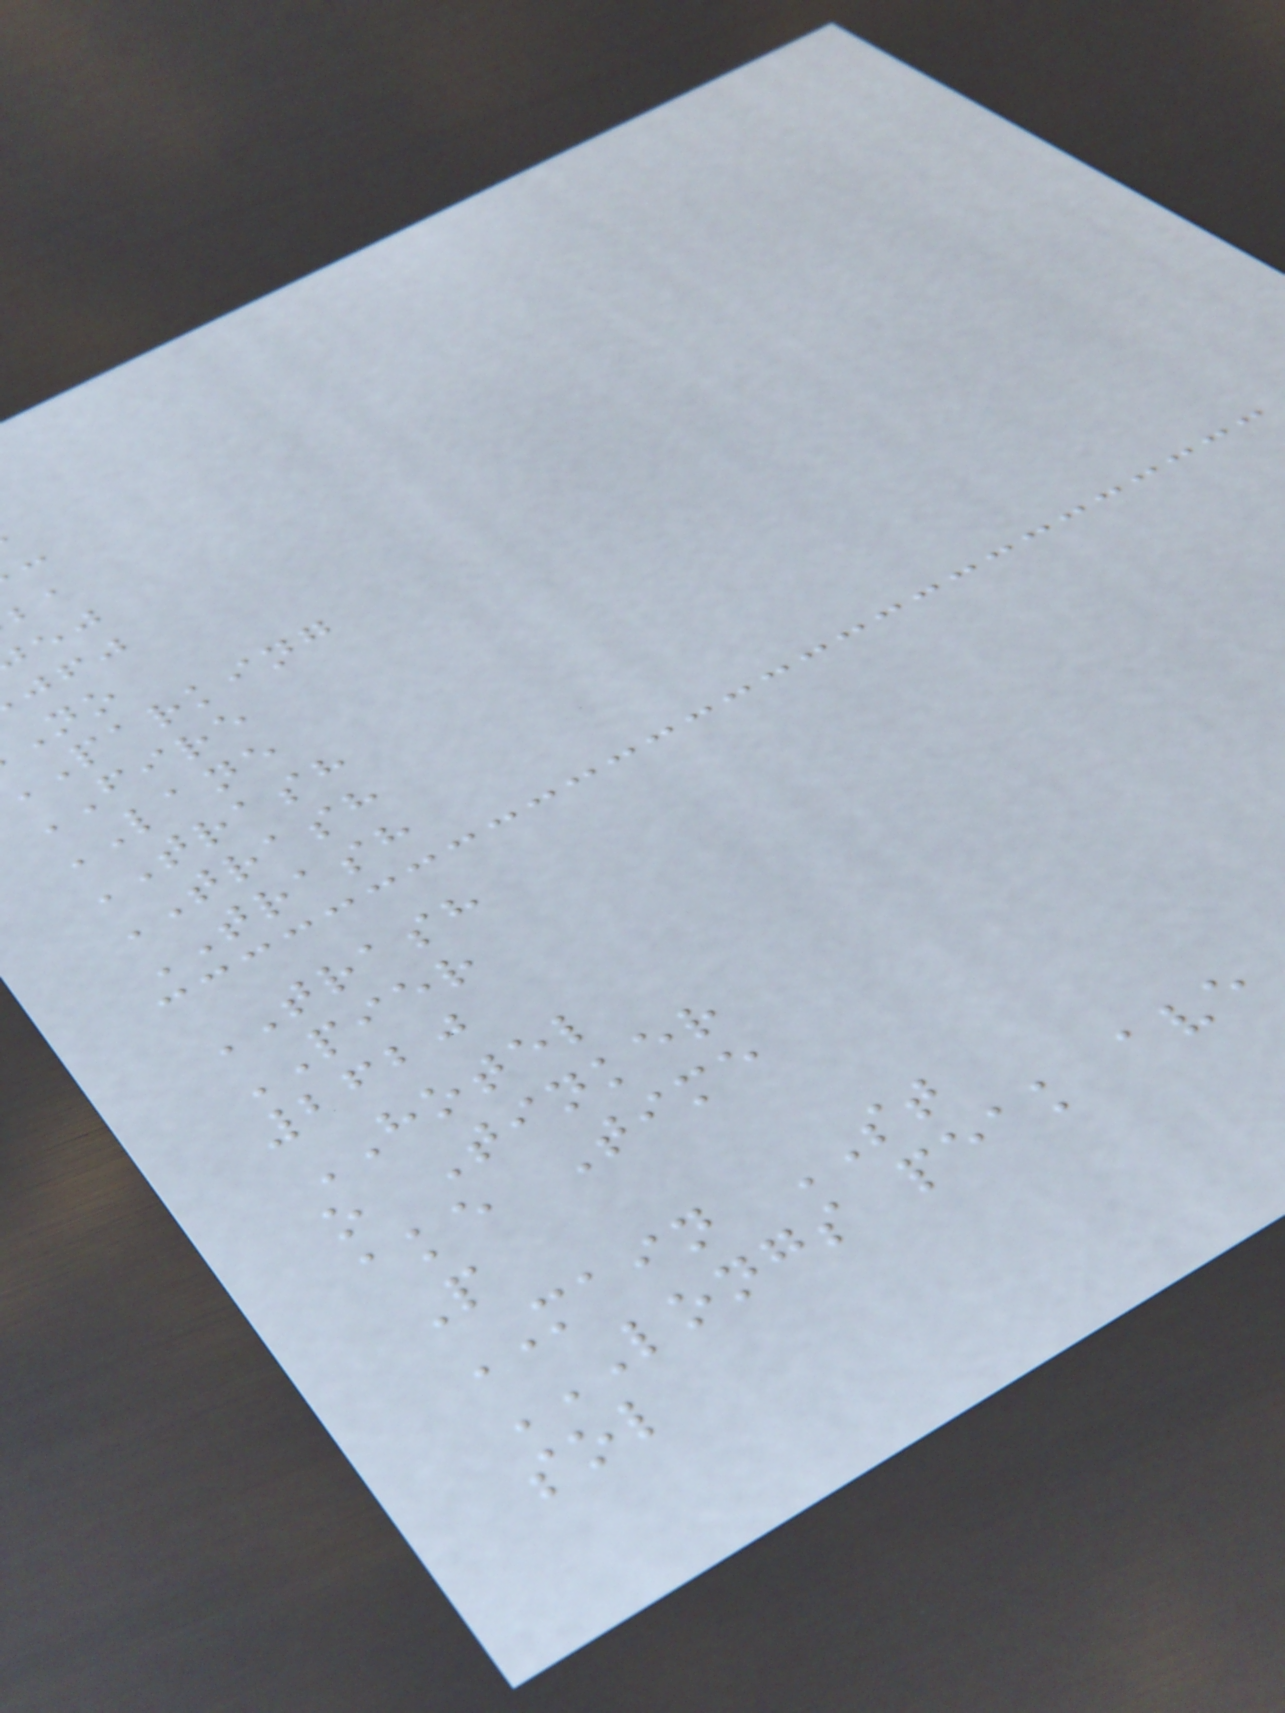parking
FIRE
LANE
TRASH
TRASH
TRASH
TRASH
PIER
2620
HOTEL
o Tinker
ake Time
P
MAIN ST
sol
